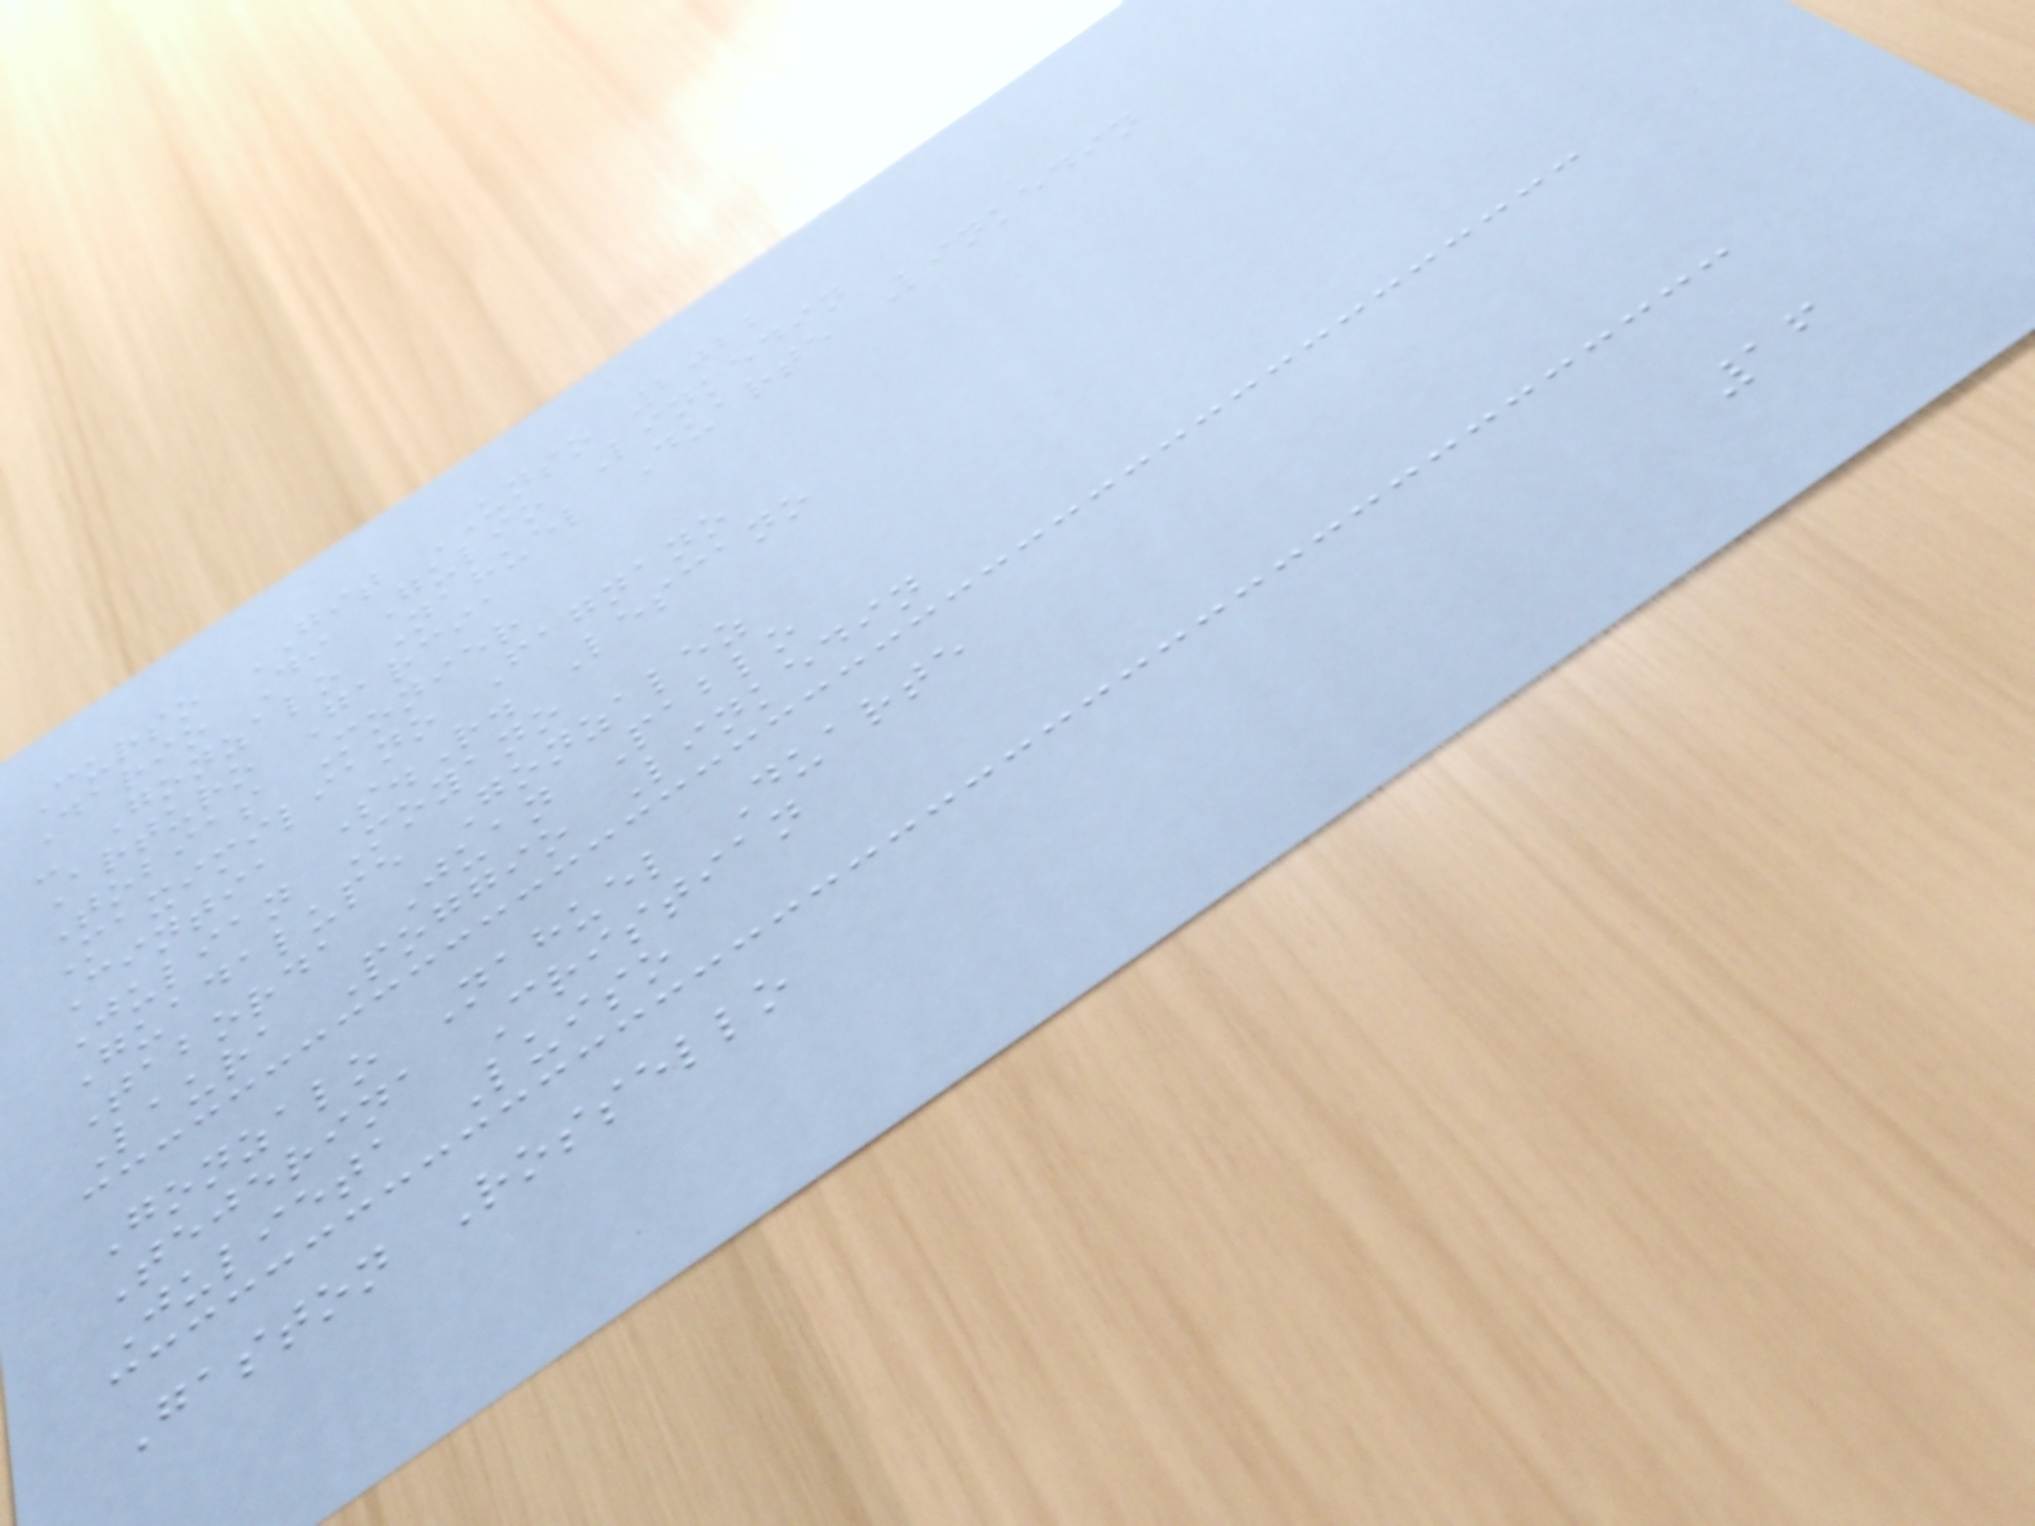Curso GIT UNSO 2022
Dario Di Gulio Linkedin
- Gonzalo Nahuel Duarte Linkedin
Arturo Garcia
Tobias Monier
Maximiliano Fagnano
Cintia S.R. Lescano
Julian Moyano
Guadalupe Gonzalez
Taborda Juan Pablo
Laura Poggio Linkedin
Gonzalo Nahuel Duarte
Tejerina Cristian
Julieta Luiso
Gaston Rossello
16
